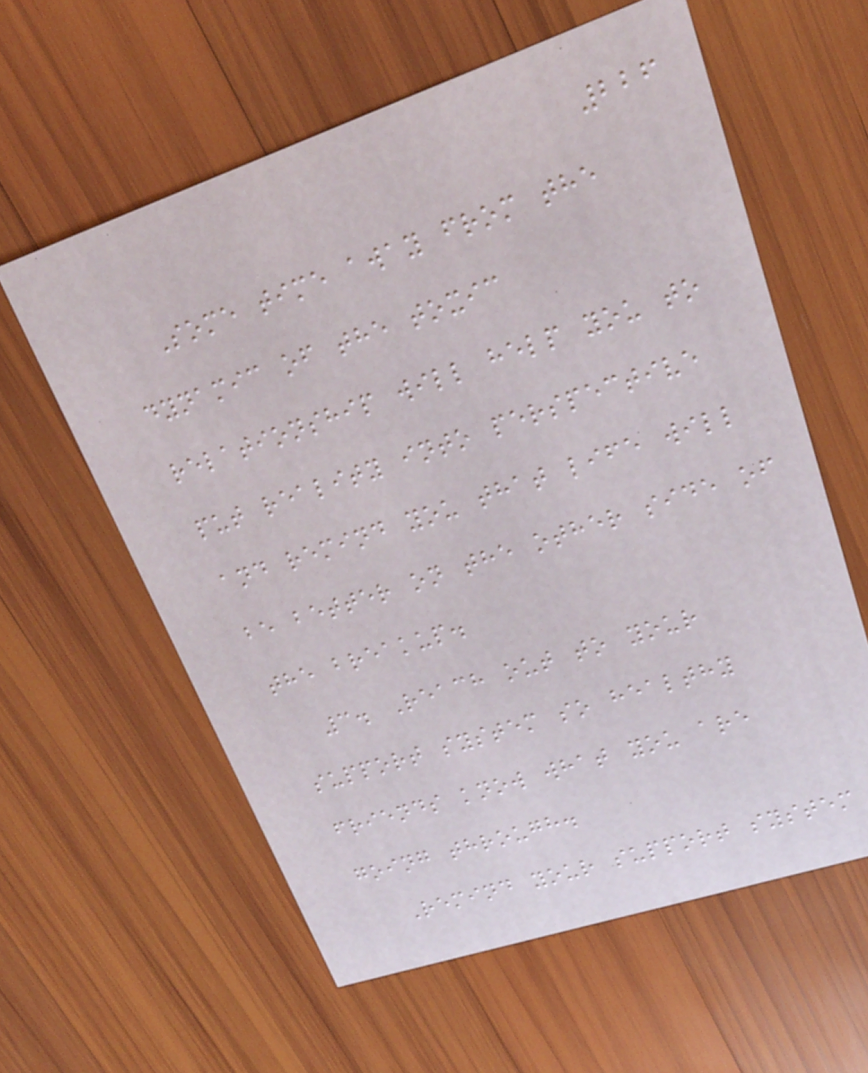226
Some time away from the
dynamic of the toxic
relationship will help you to
put reality into perspective
and remind you that life will
be better on the other side of
the breakup.
3. Reach out to your
support system so healthy
friends know what you are
going through.
Remind your support system
